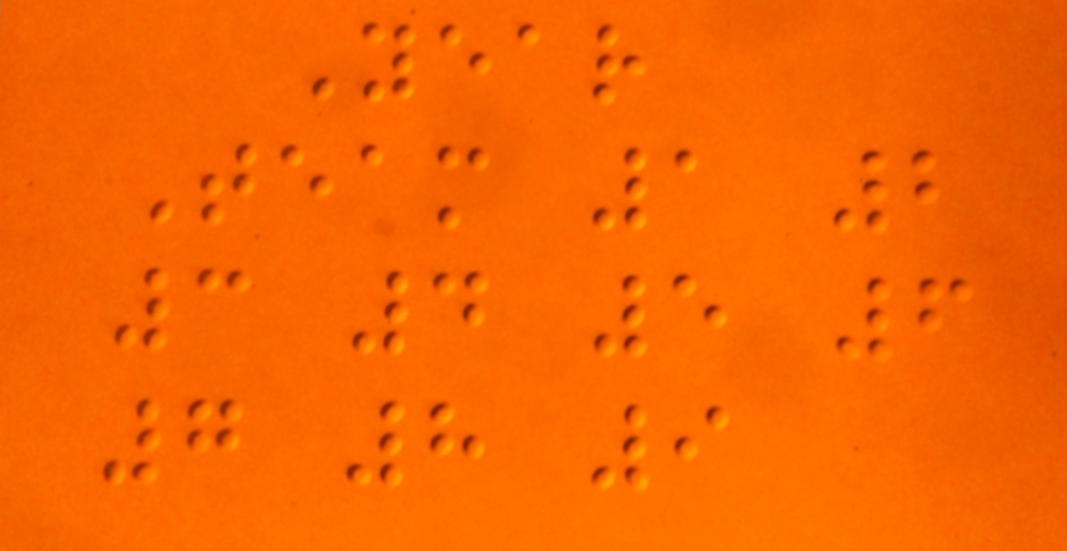Year
Team 1 2
3 4 5 6
7 8 9
